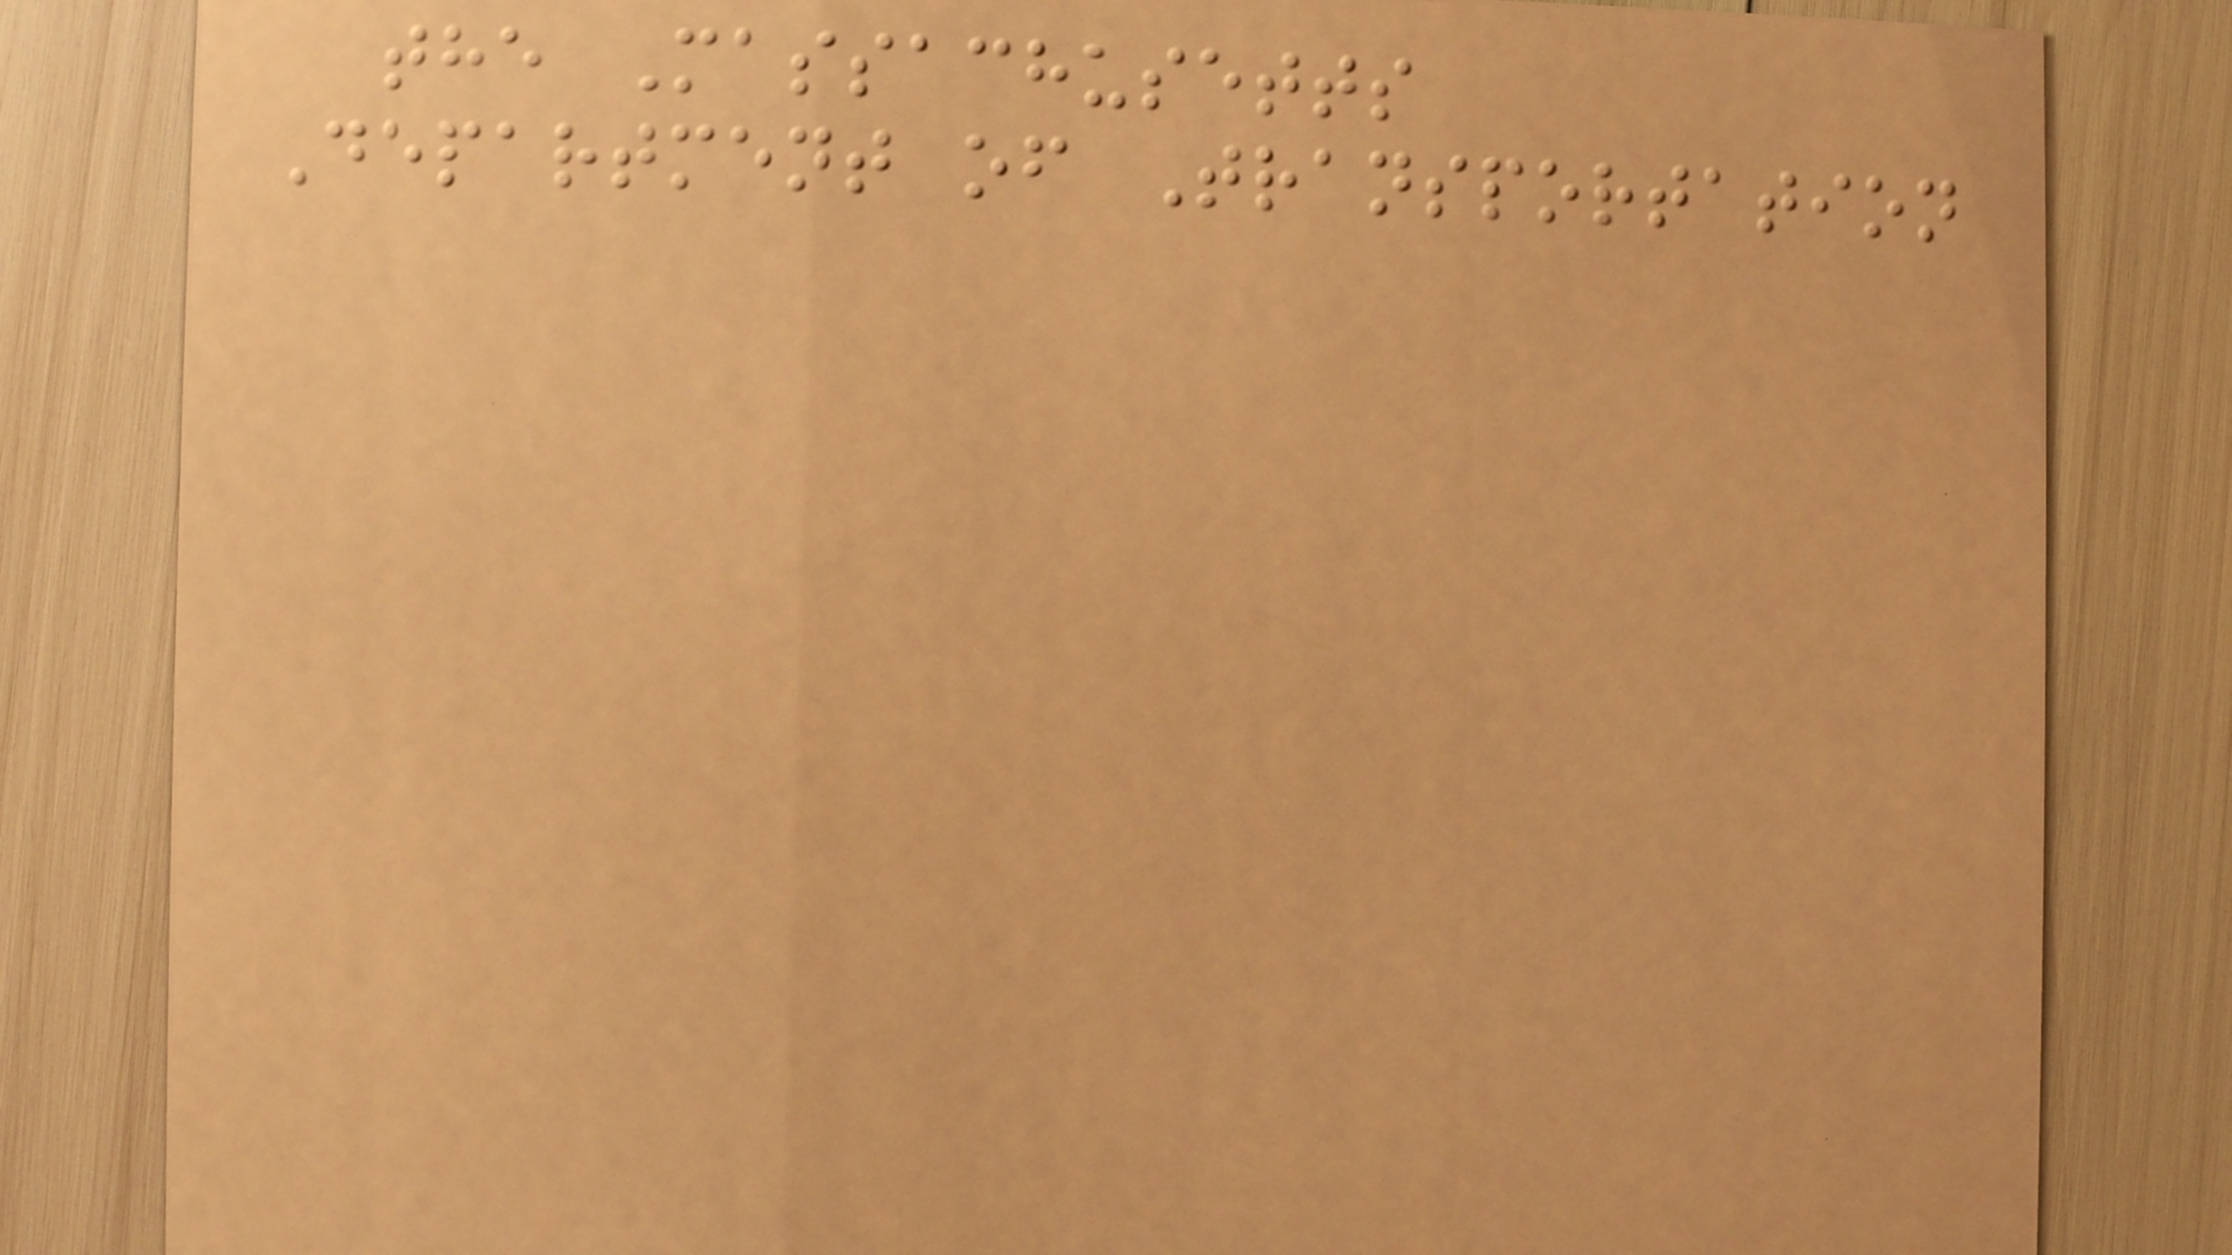the Massachusetts
Department of Transportation
